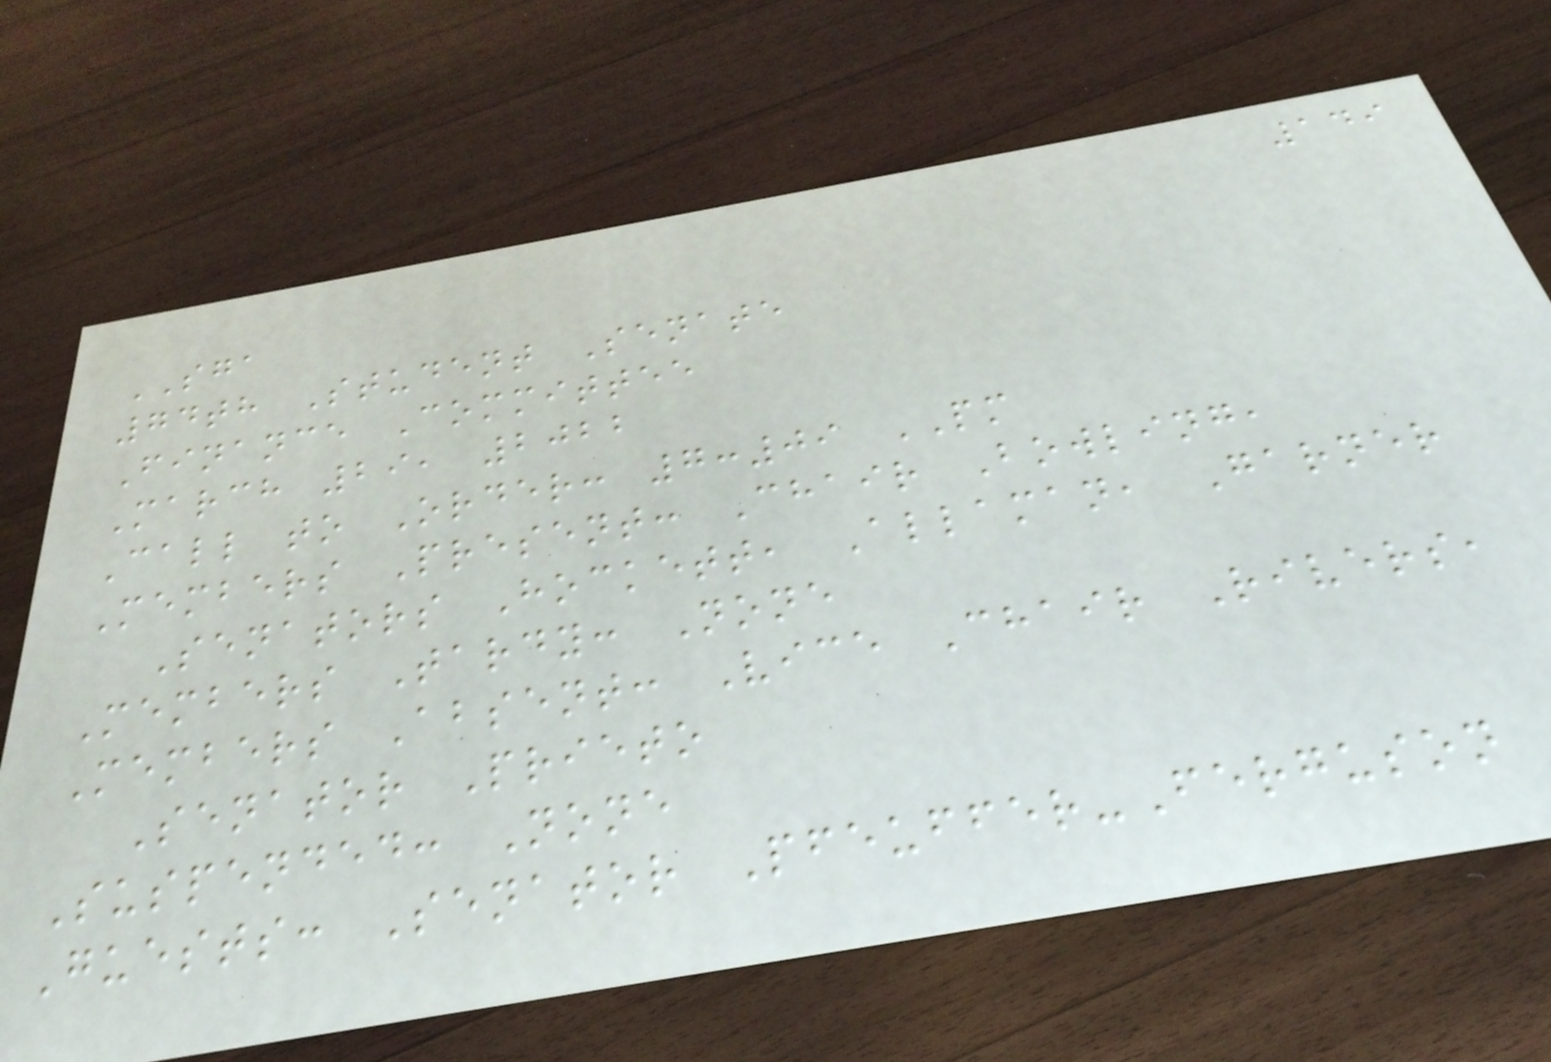149
SGA
74th Student Senate
Finance Committee
March 29, 2022
Call to Order: 7:09 PM
Members Present: Chair Bowling,
Senators Hockett, Allaman, Garner
Members Tardy: None
Members Absent: Vice Chair Rivers,
Senator Prieto
Suspended: None
Guests: Senator Pfeuffer-Ferguson
